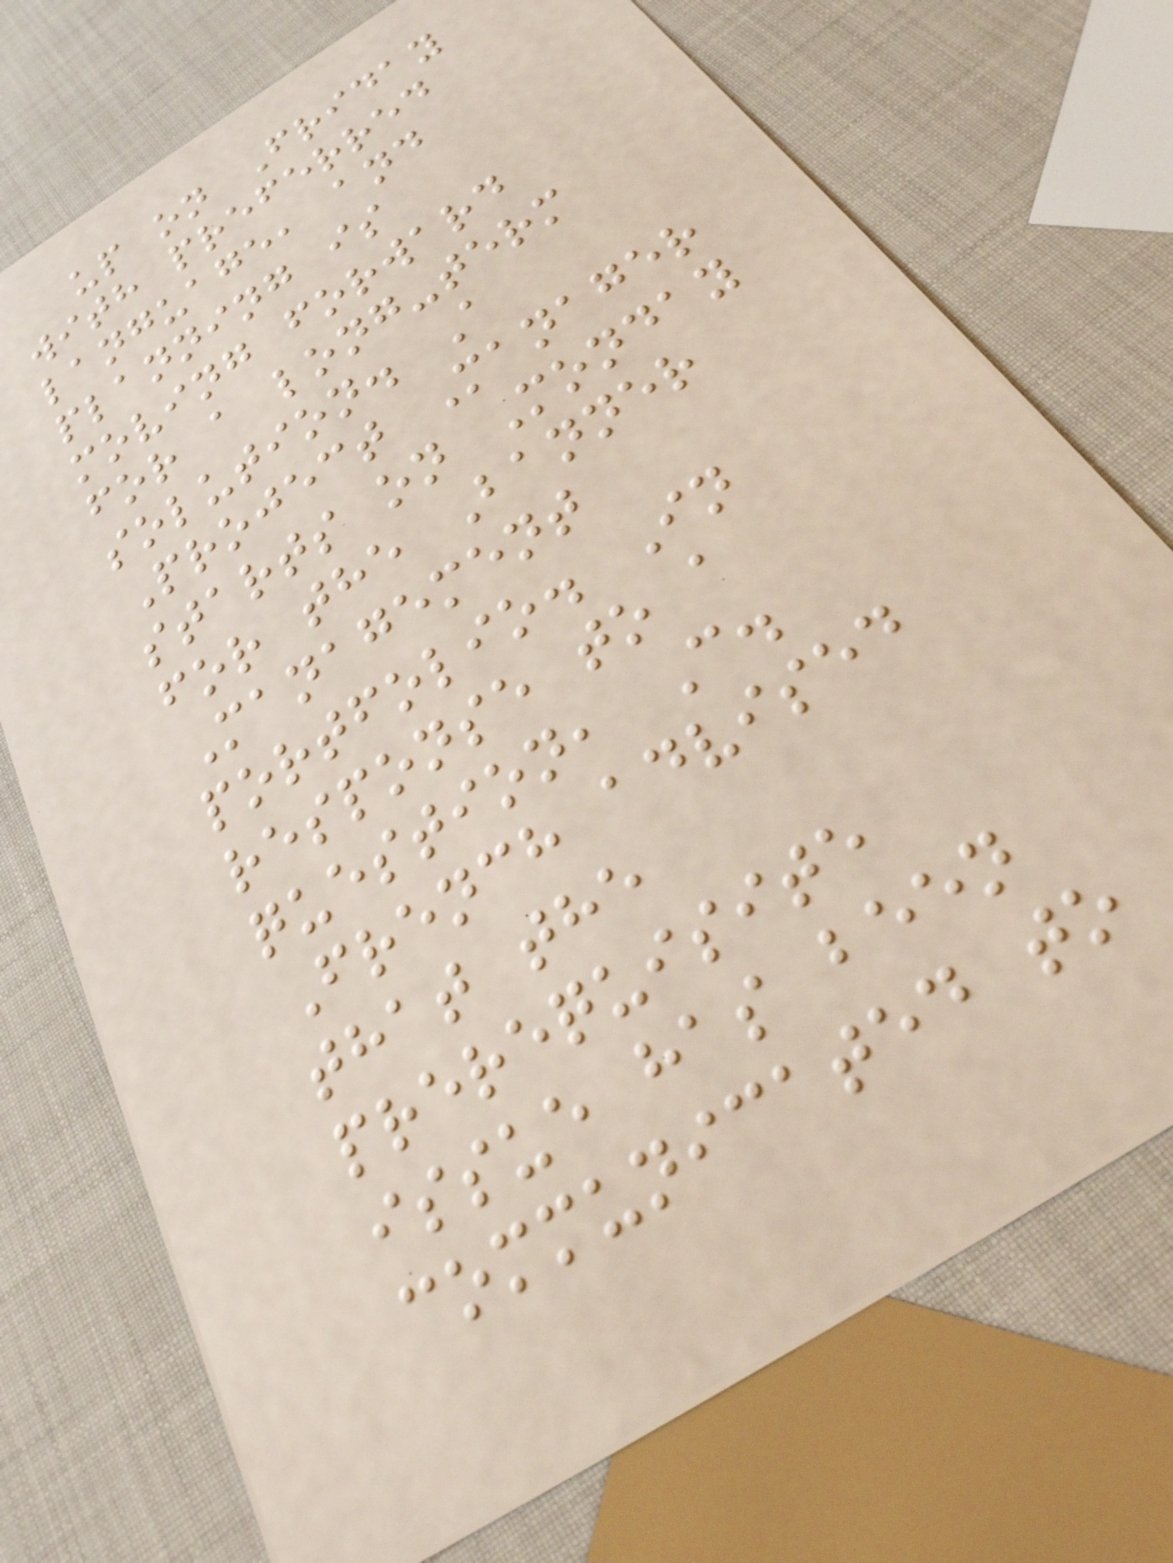up on Friday
with preferred
language, and
planning is
moving forward
for a long-term
solution. A
Project Manager
starts on Monday
for the Banner
Management
portfolio. In
response to a
question, C.
French advised
that the
prerequisite
issue has been
communicated to
